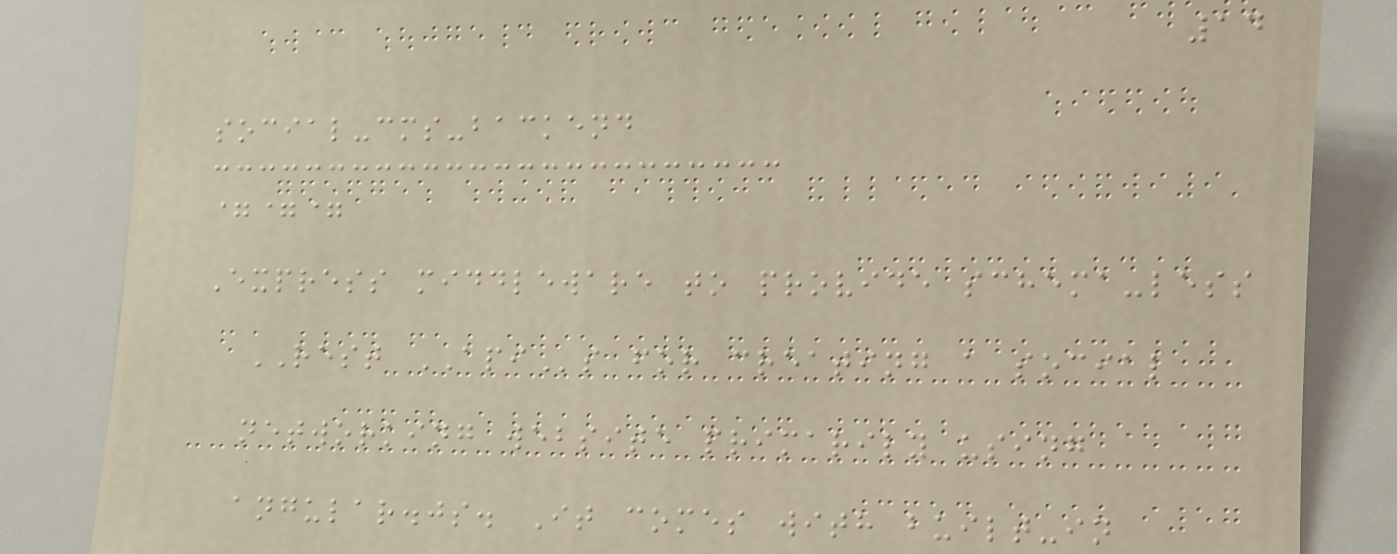14
social-cms-backend
===
Express middleware to provide schema-less
REST APIs for creating a social
networking website primarily using
angular.js. It comes with built-in
